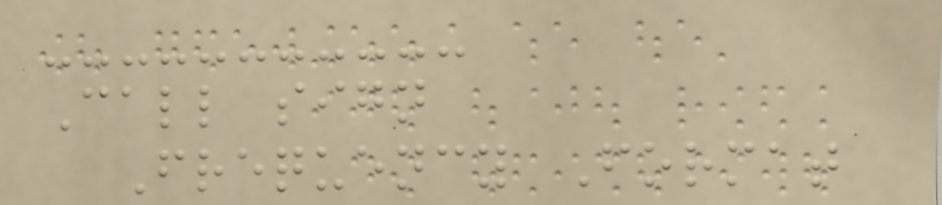Call sign
Frequency Format
